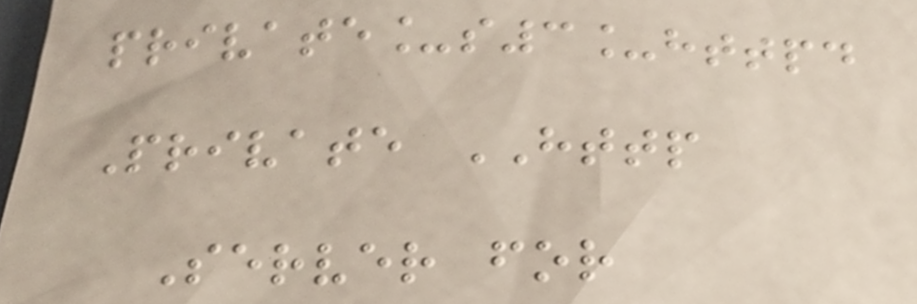private_s3_httpd
Private HTTP
Server for
